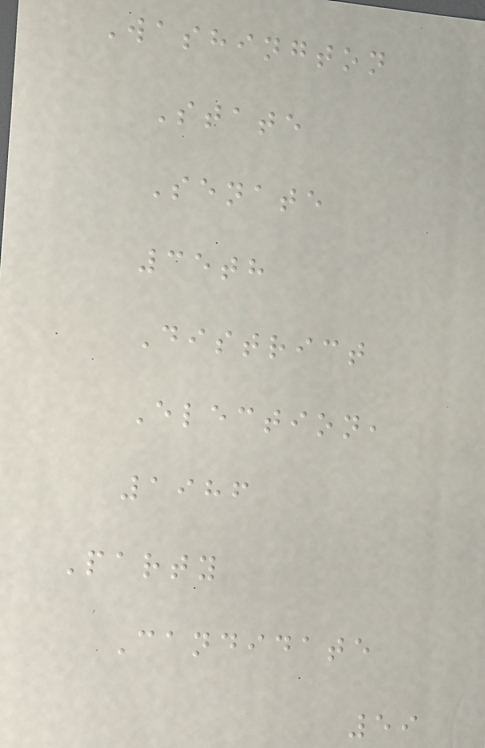Washington
State
Senate
35th
District
Election,
1986
Party
Candidate
59
